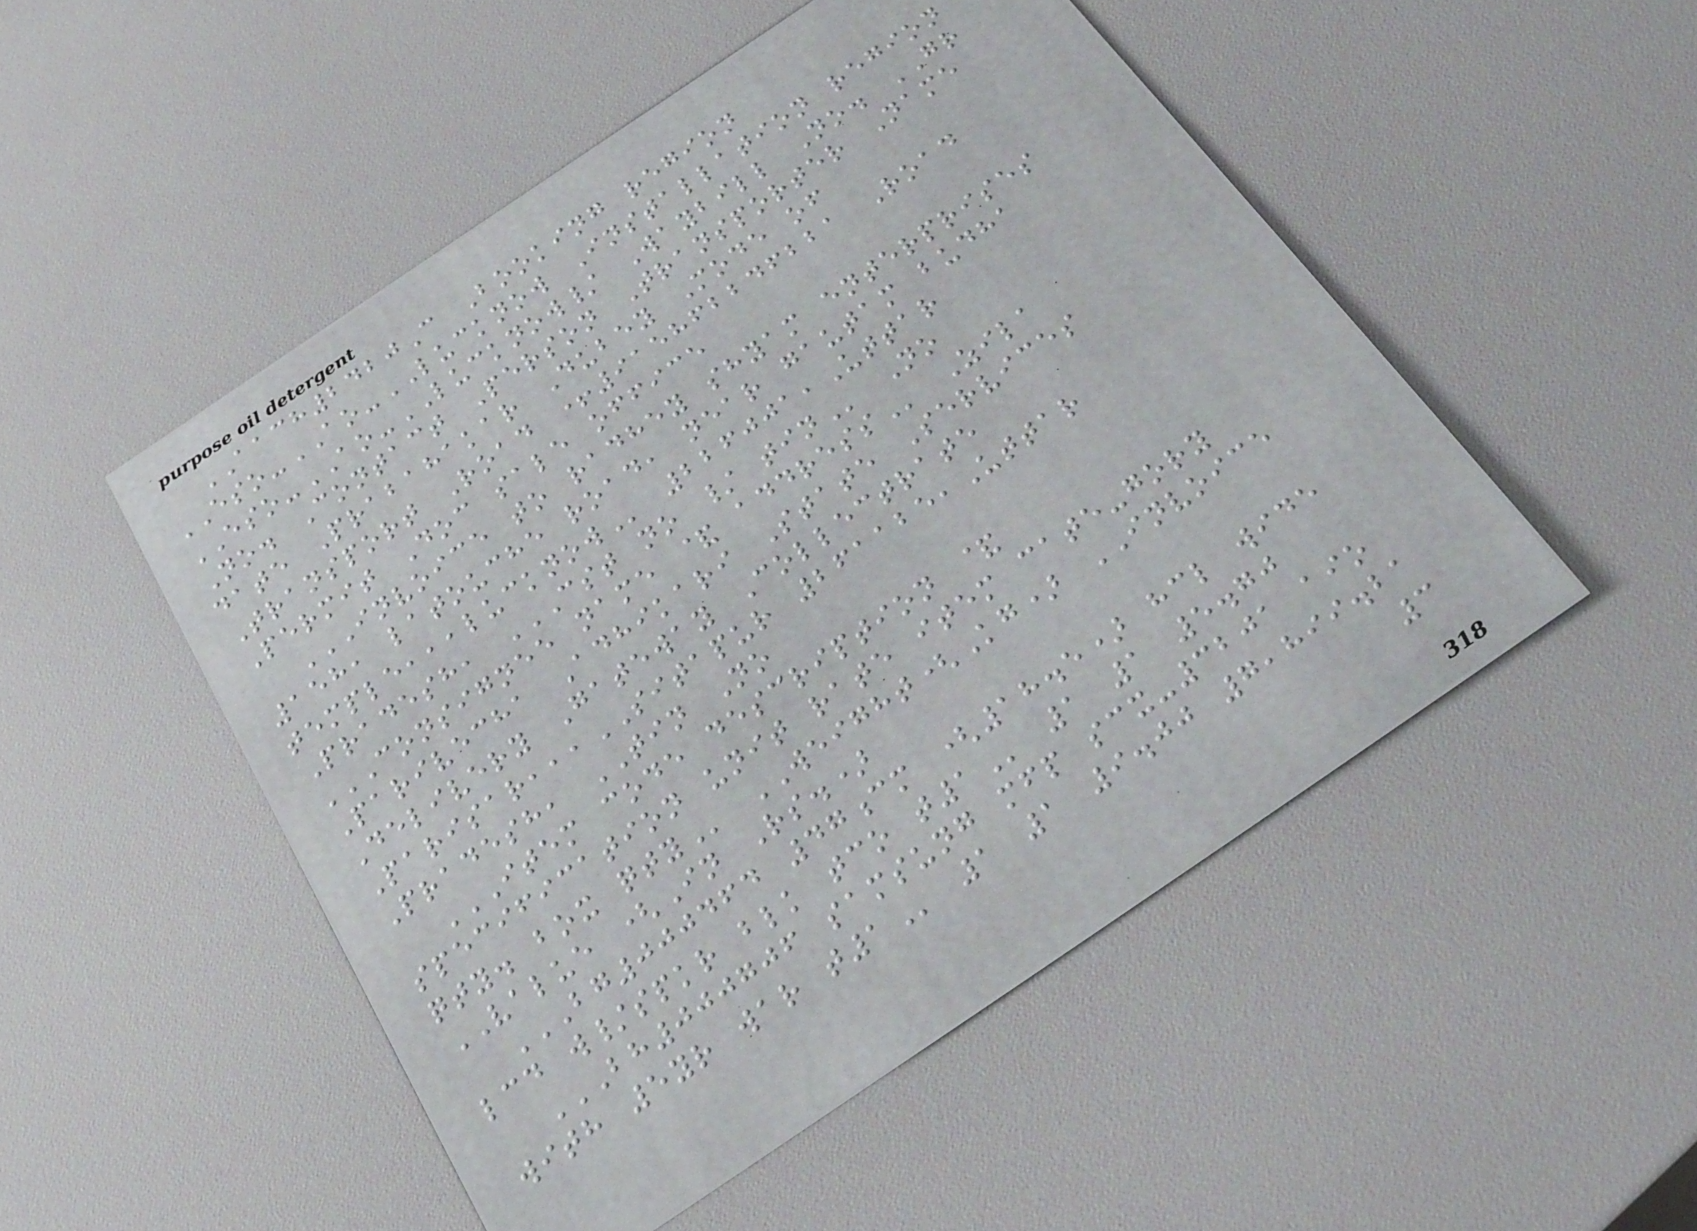AACH2420C Booking region
ESO-AO-LUCKNOW Installation region
ESO-AO-LUCKNOW/ Waybill No. GR
No. Contact Person Transporter Name
date Prabahakar Dubey Mode of
Transport Road +915862246221 Road
Permit Doc sale office
INVOICE TO RADHEY SHYAM ENTERPRISES
158, LATOUCHE ROAD, NEAR GAUTAM BUDHA
TEMPLE,,,LUCKNOW 226001,Uttar
Pradesh, CST NO / TIN No
CONSIGNEE NAME & ADDRESS Zila
Parivecha Adhikari State Services
Delivery Gateway Collectrate
Parisar,,,SITAPUR 261125,Uttar
Pradesh, TIN No
ITEM CODE DESCRIPTION &
SPECIFICATION UNIT RATE ITEM CATE-GORY
QTY. BOX QTY WEIGHT(Kg) INVOICE
VALUE (In Rs.)
BG000464 47CM (18.5) HCL WIDE
LCD W/SPKR BLK TCO T1 1 1 5.70
BH000706 SAMSUNG MFP SCX-3201 AIO
WITH 5YR WAR T1 1 1 9.00 7,899.21
3
